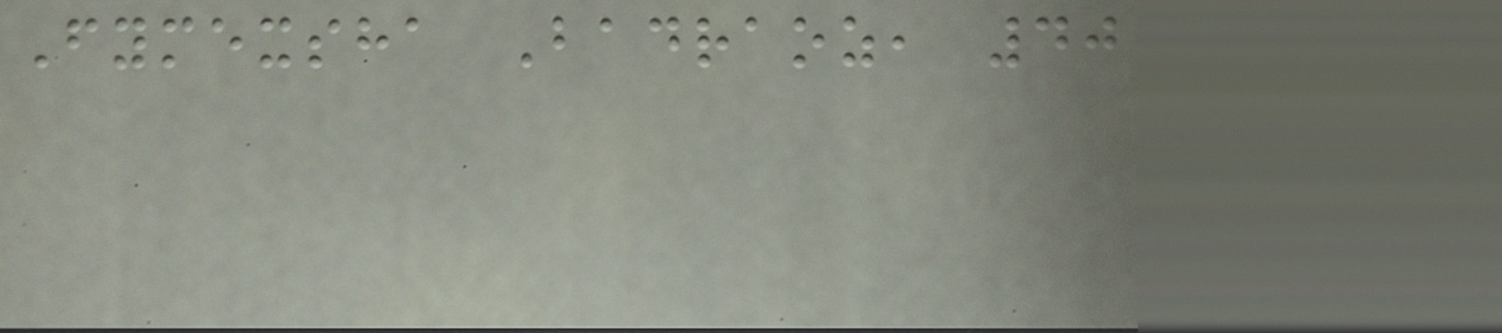Fymexsha Badraoz, 40
